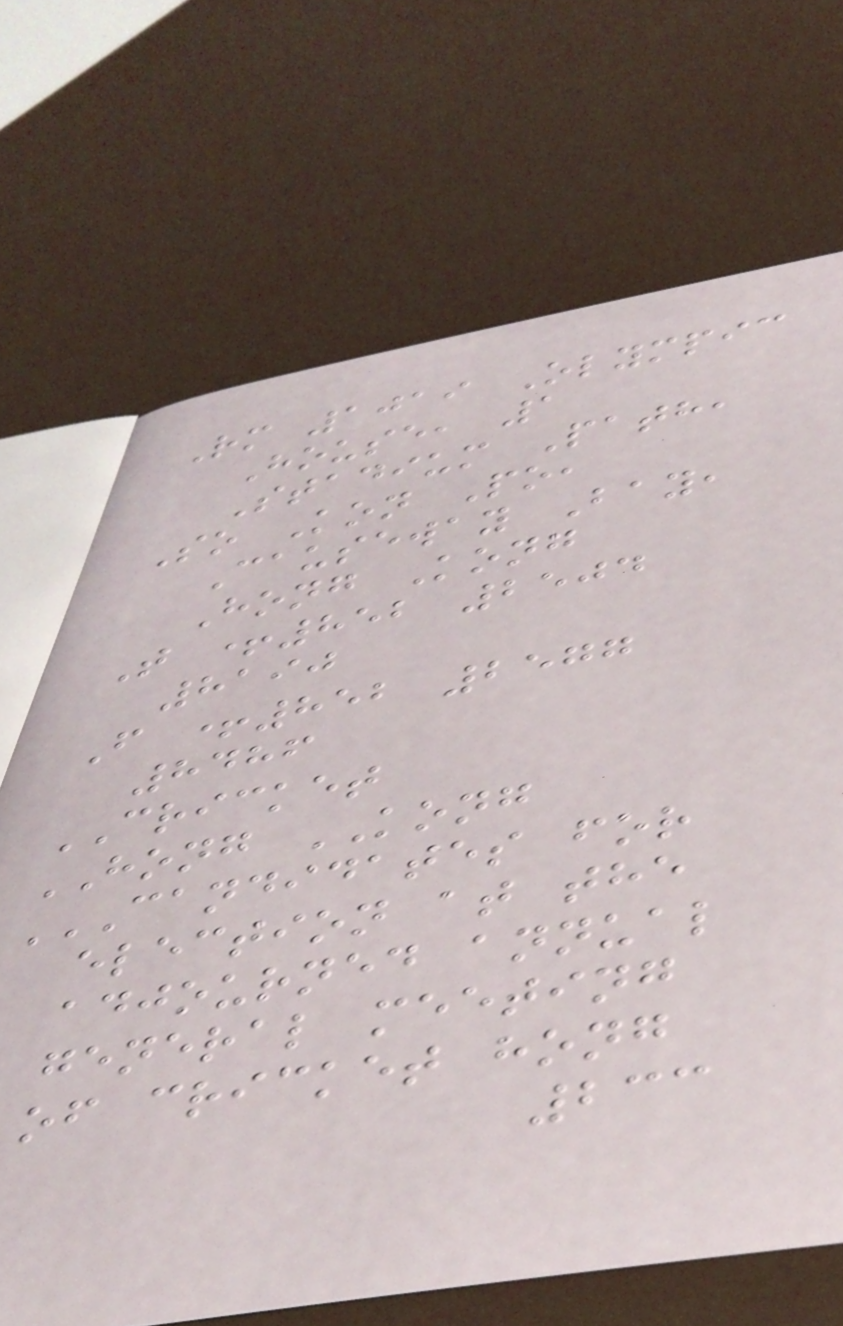Rm 1019 Olympic
House, 1
Stadium Path,
So Kon Po,
Causeway Bay,
Hong Kong
T +852 2504
8190
F +852 2577
8486
CRICKET
HONG KONG
CANDIDATES FOR
ELECTION AT THE
ADJOURNED ANNUAL
GENERAL MEETING
OF CRICKET HONG
233
